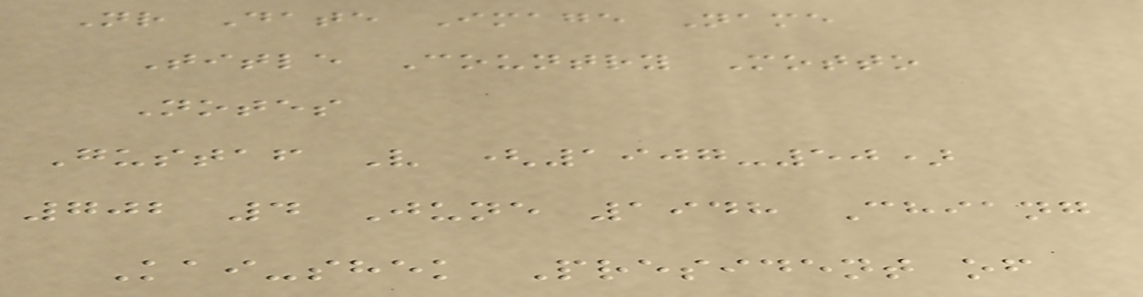Nr Date Image Name
Title Country Motto
Notes
Gustaf V (1907-50)
702 4 June 1948 Chiang
Kai-shek President of
